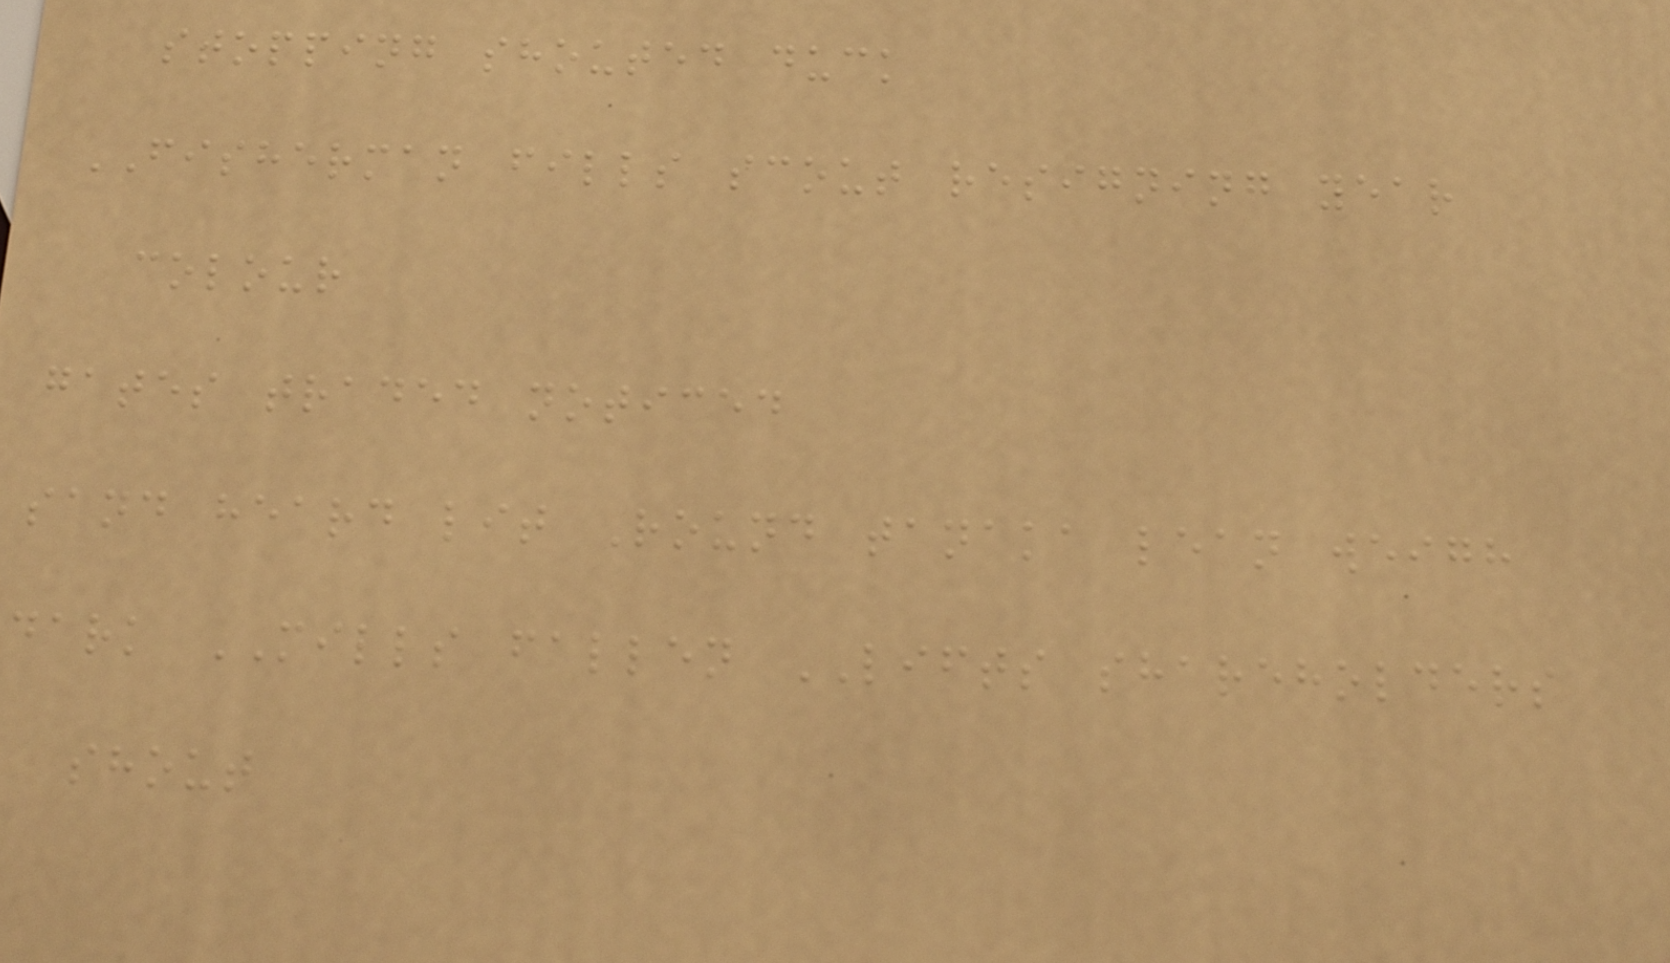stopping shouted duck
FISHERMAN fills scout resigning year
colour
gates traded noticed
sand heard lit Round tanaka lean weigh
dark MILLS fallen LIFTS shareholders
shout
